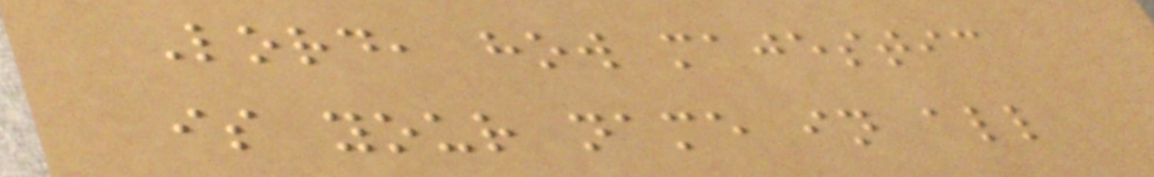Lord, how majestic
is your name in all
